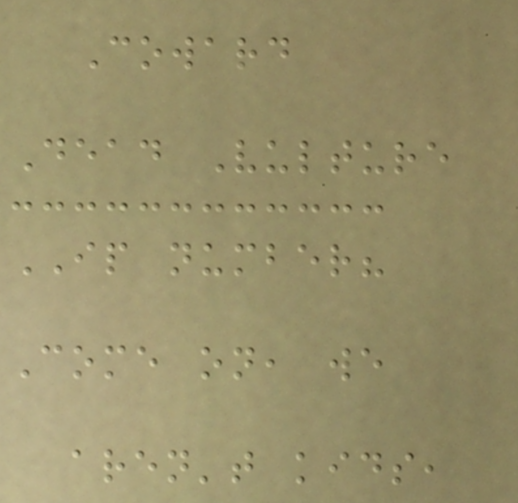Coward
Dead Vulture
IP number?
Come on, we
aren't kids,
